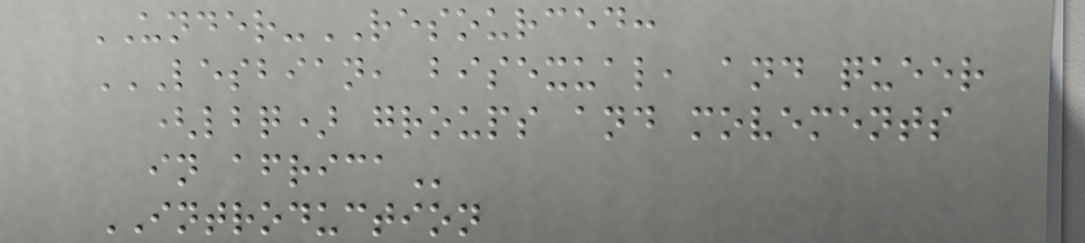UNDER-RESOURCED:
LESBIAN, BISEXUAL, AND QUEER
(LBQ) GROUPS AND MOVEMENTS
IN AFRICA
INTRODUCTION
